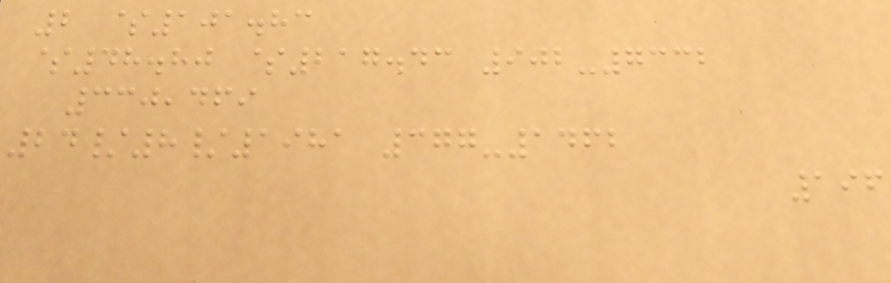2 $101.83
$48.80 $217.43 902-7332
330,469
24/8/1981 377-1462
196
